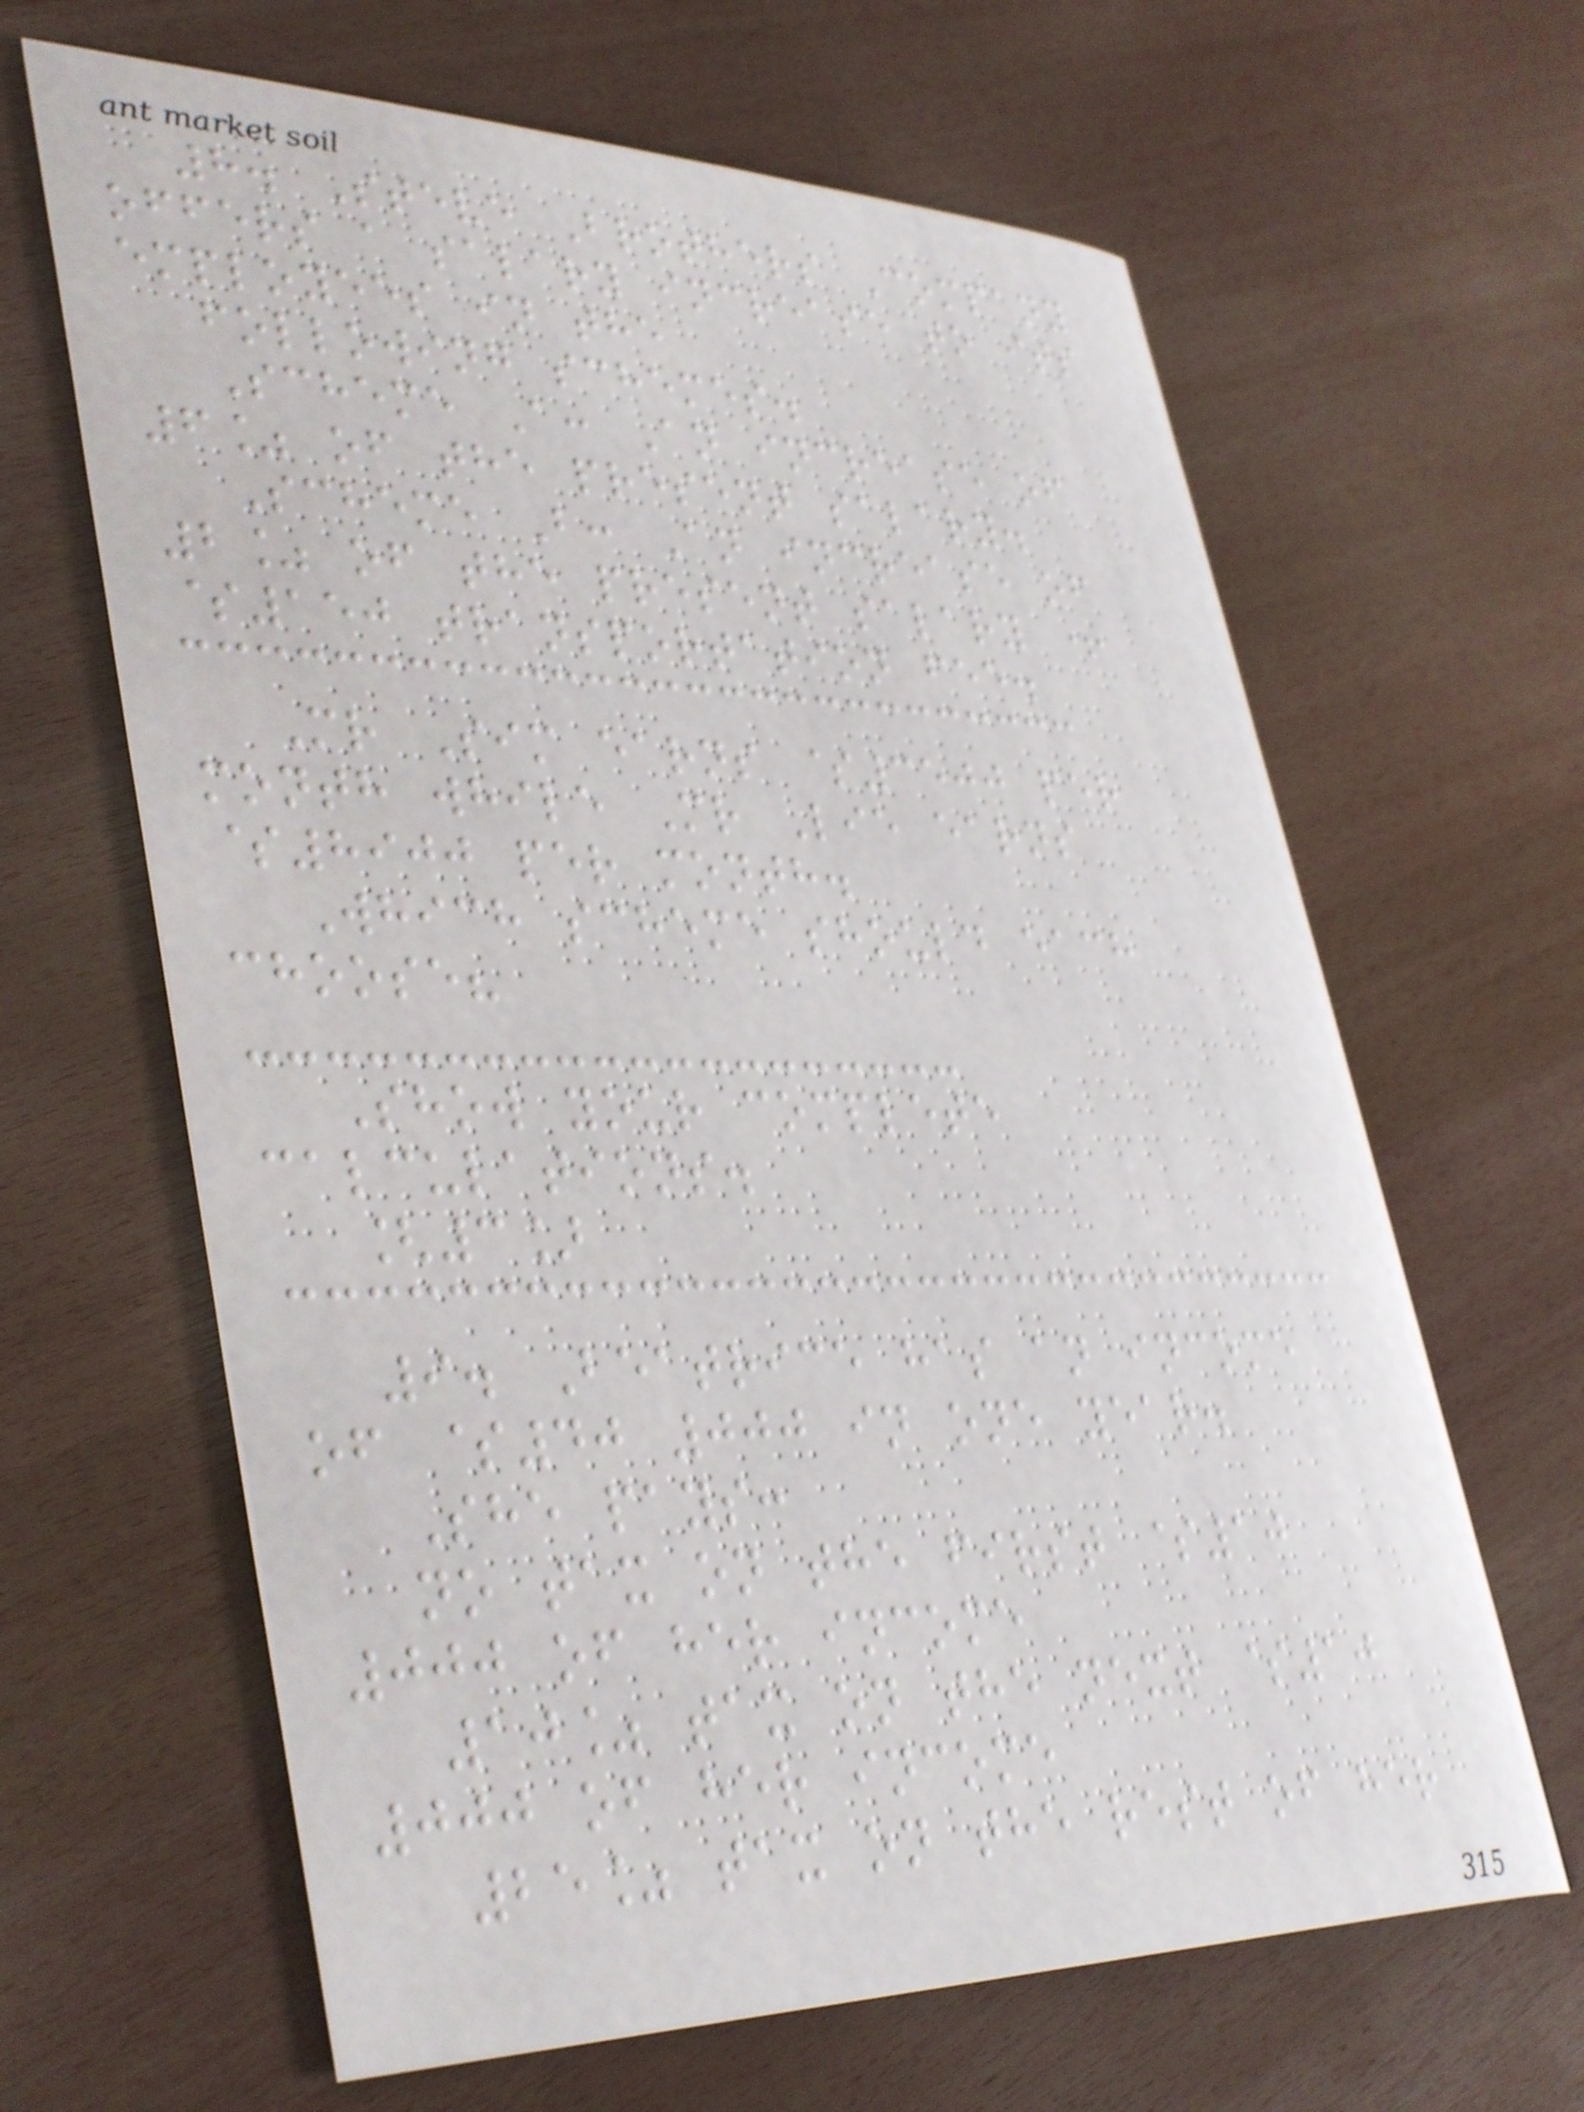8. Steve Brothers Company
offers a salary increase to its
employees in the
following schemes.
Scheme A: An increase of
6% of the present salary.
Scheme B: An increase of
2% of the present salary +
$150 transportation fee.
Mr Sim earns $3500 per
month while Mr Lie earns
$8900 per month.
Which scheme should each
choose?
Show your complete
calculations.
[3]
9. Beatrice has an income
of $40 000 in one year.
She pays:
no tax on the first $10
000 of her income
10% tax on the next $10
000 of her income
25% tax on the rest of her
